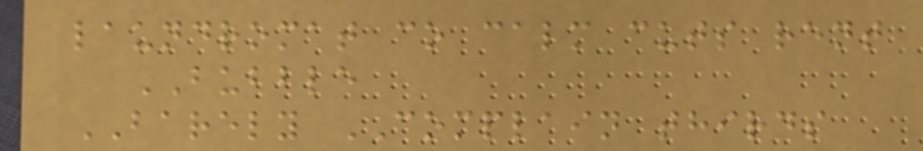laundromat co calm cuts rent
BUBBLE
BARELY COMPLAIN thirds
